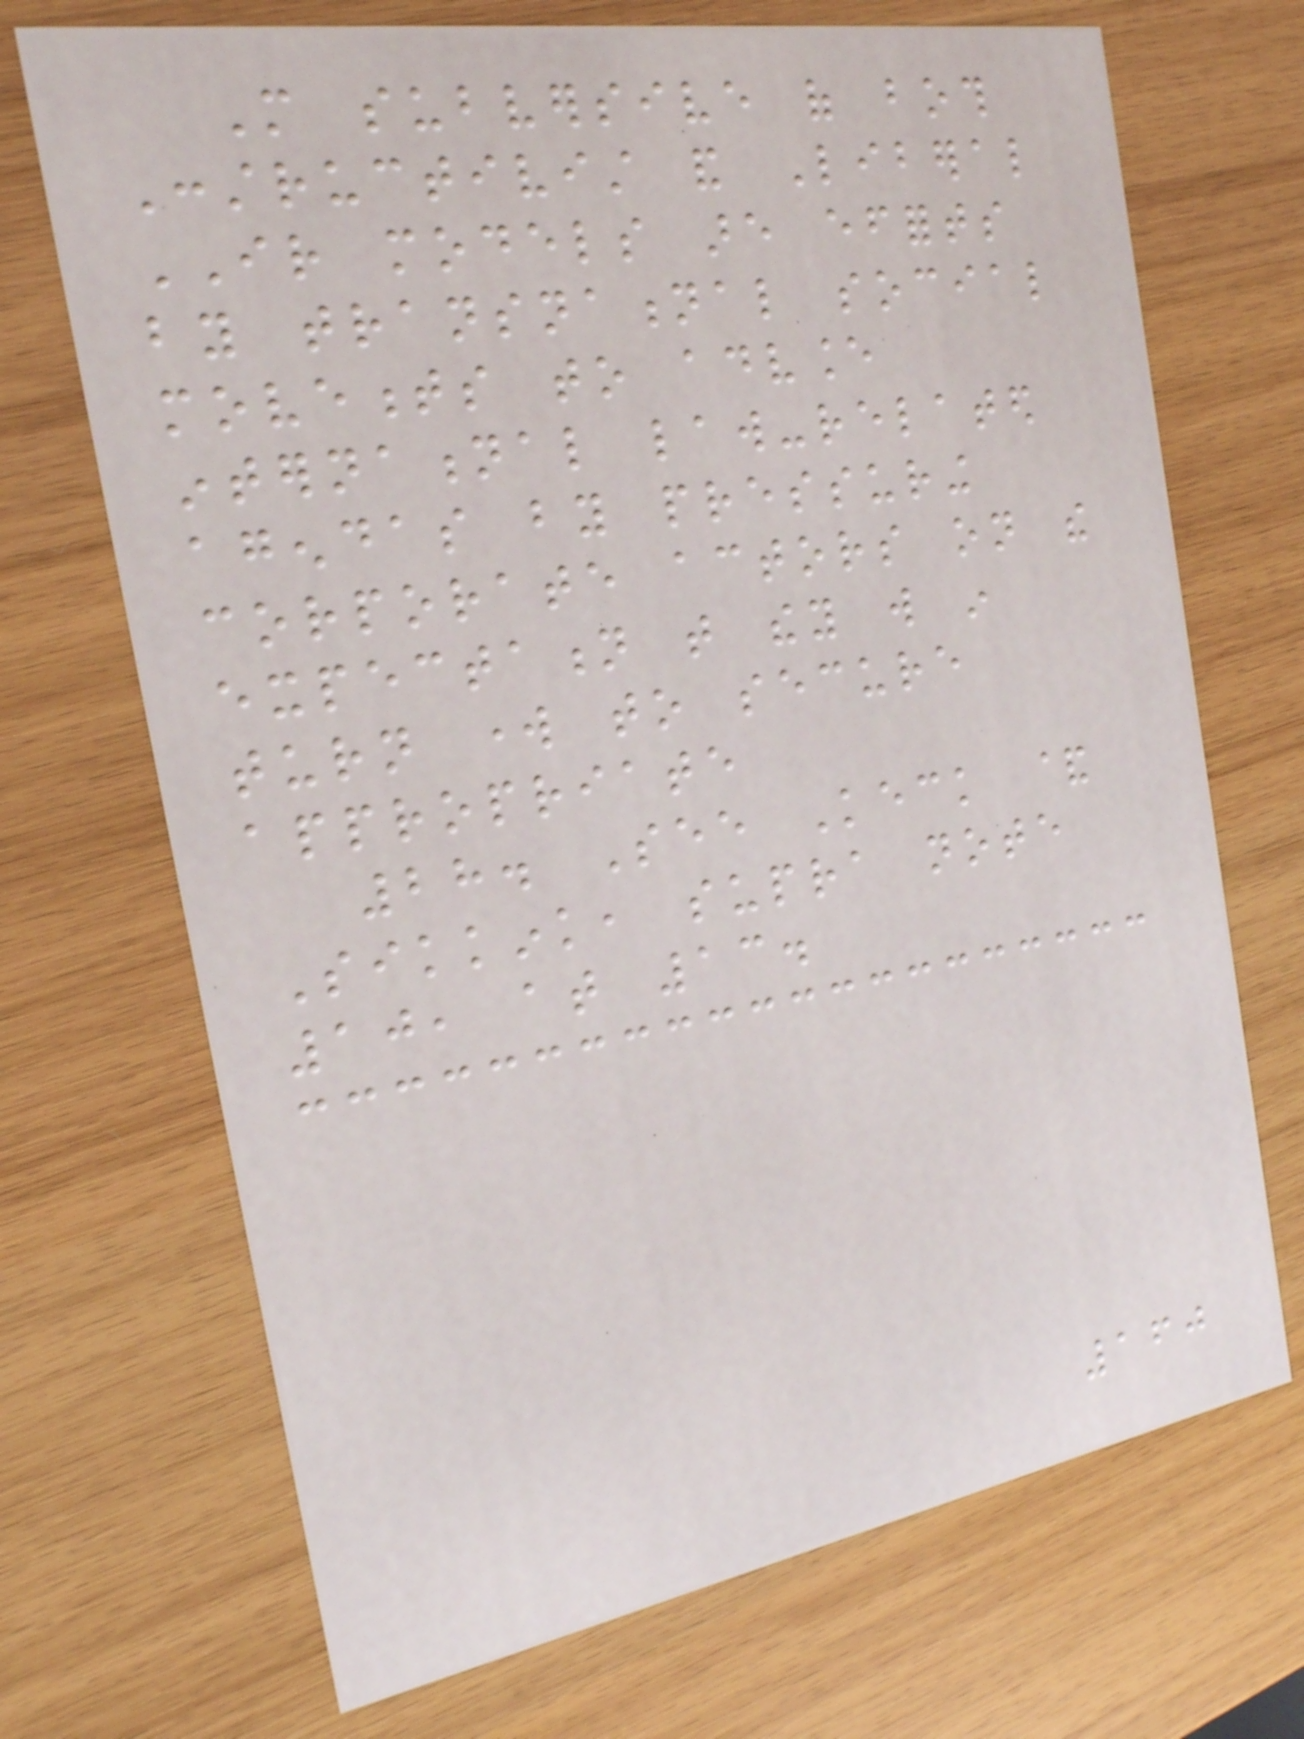More subversive of both
Constructivist and Liberal
IR models are efforts
by transnational social
movements to advance
international law-related
agendas by pressuring
corporate actors on the
expectation that they will in
turn work to secure
appropriate
28. See Keck &
Sikkink, supra note
10, at 13.
160
